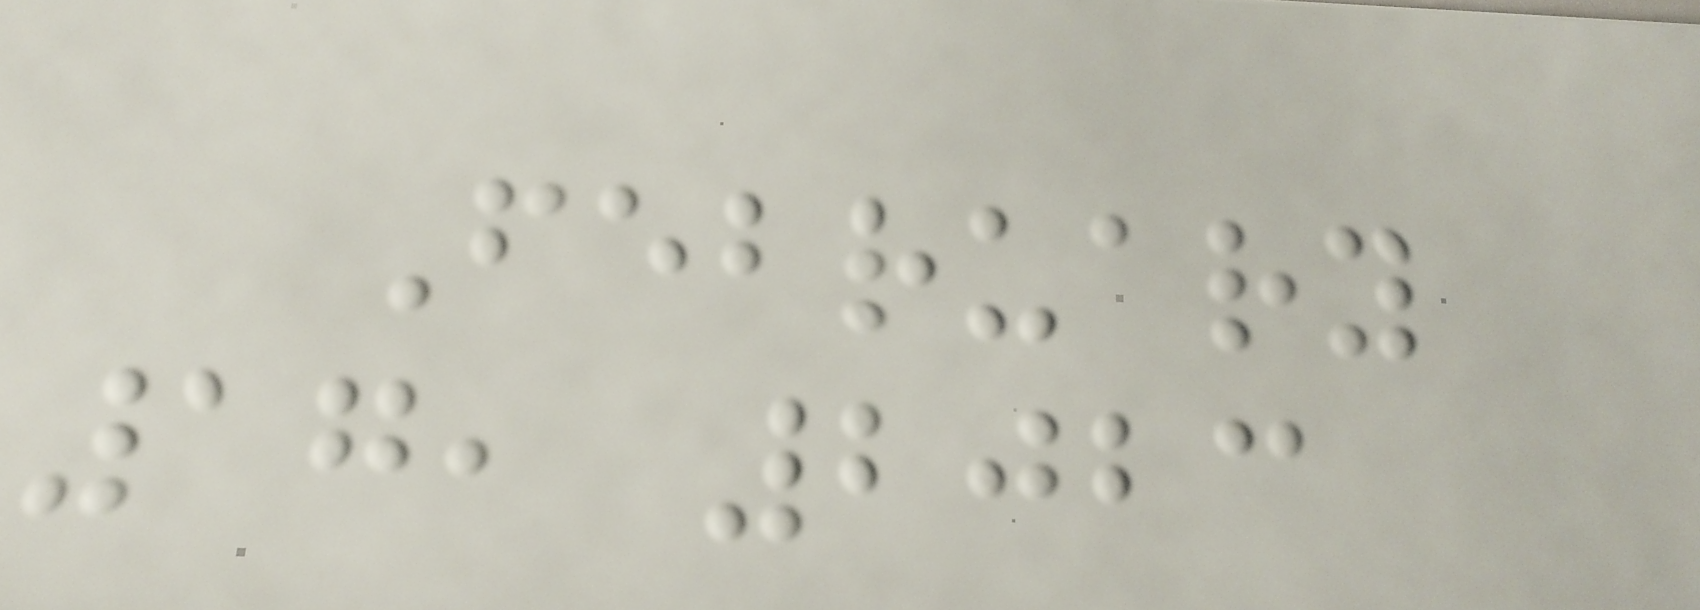February
17, 2023
